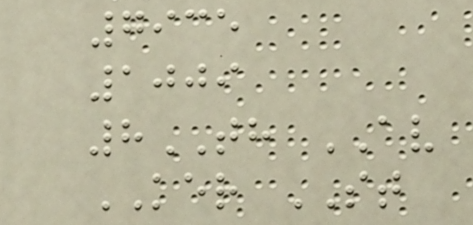7935
1009
8TH AV
KER ST
